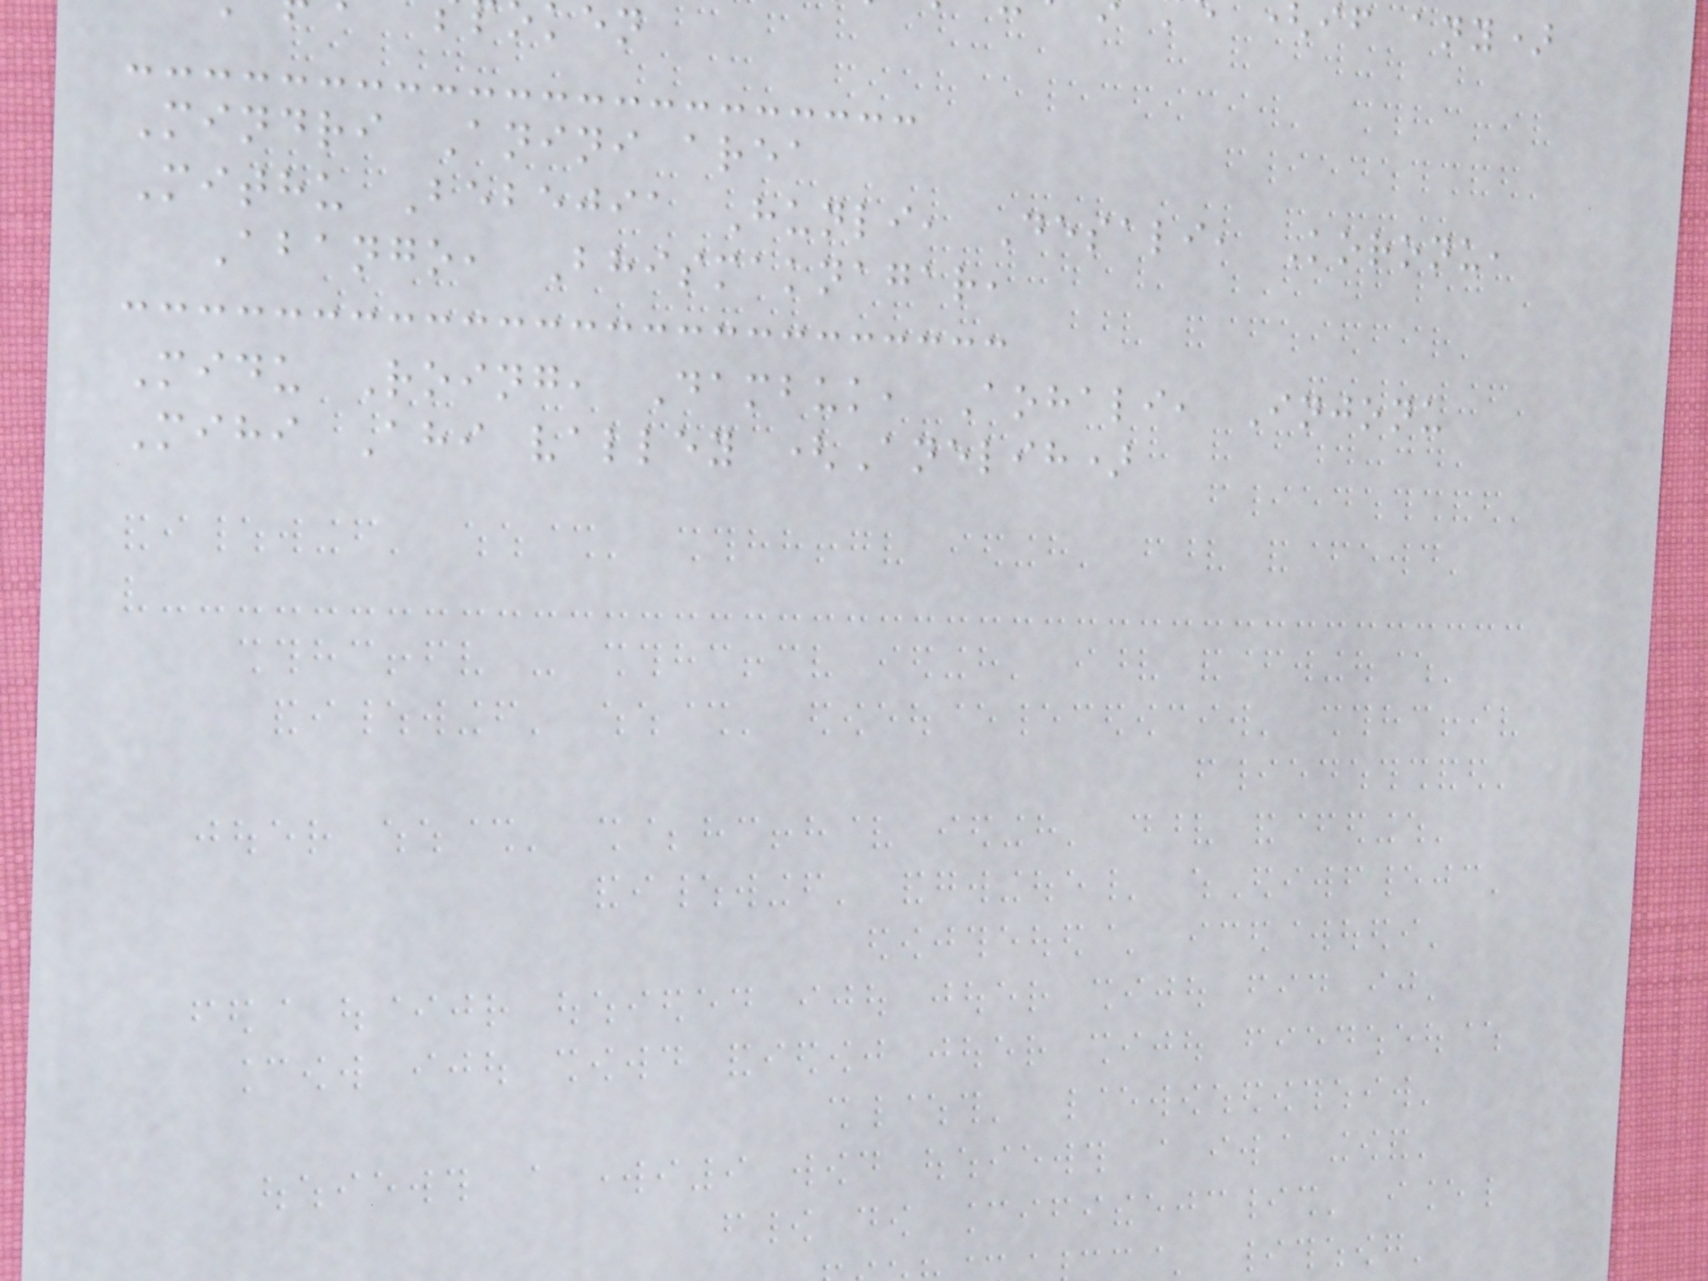Mindri Anini area
Mithu Bebejia Hunli, Desali, Koronu,
Abango, Bhismaknagar,
Midu Roing, Dambuk, Aohali, Injonu
Mihi Ahi valley (Anelih)
